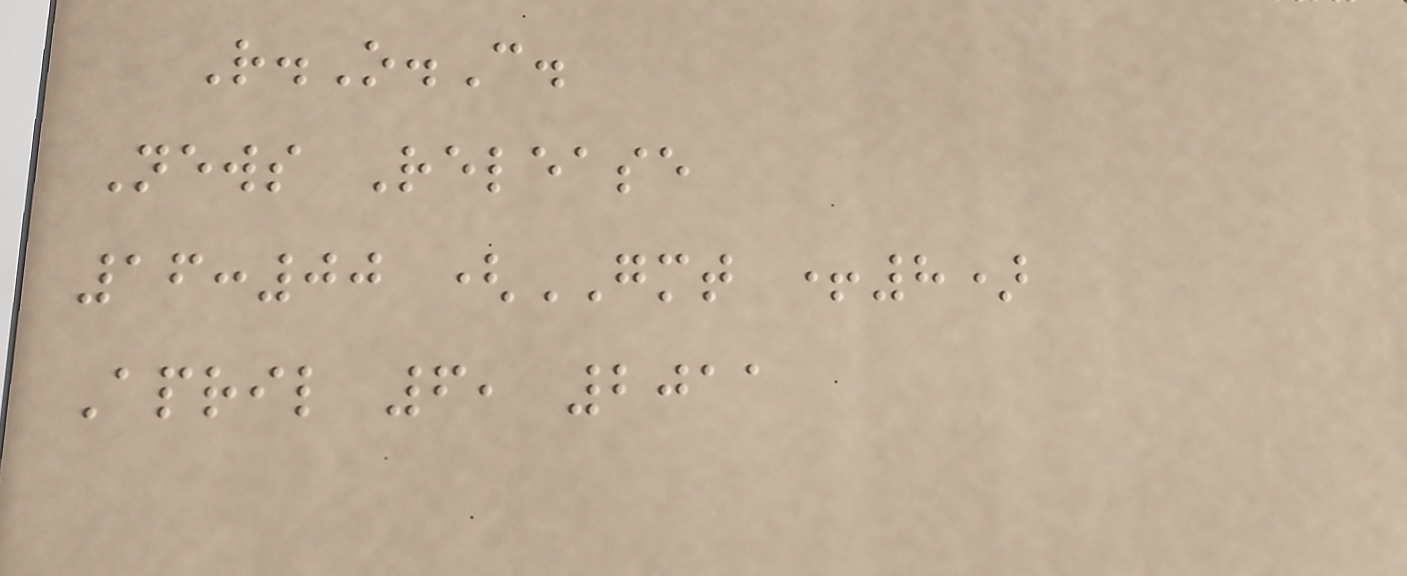R.O.C.
News Release
16:00 (GMT +8)
April 6, 2011
